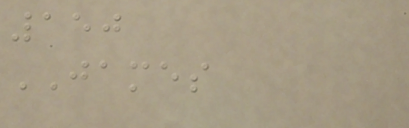150
JAMES
